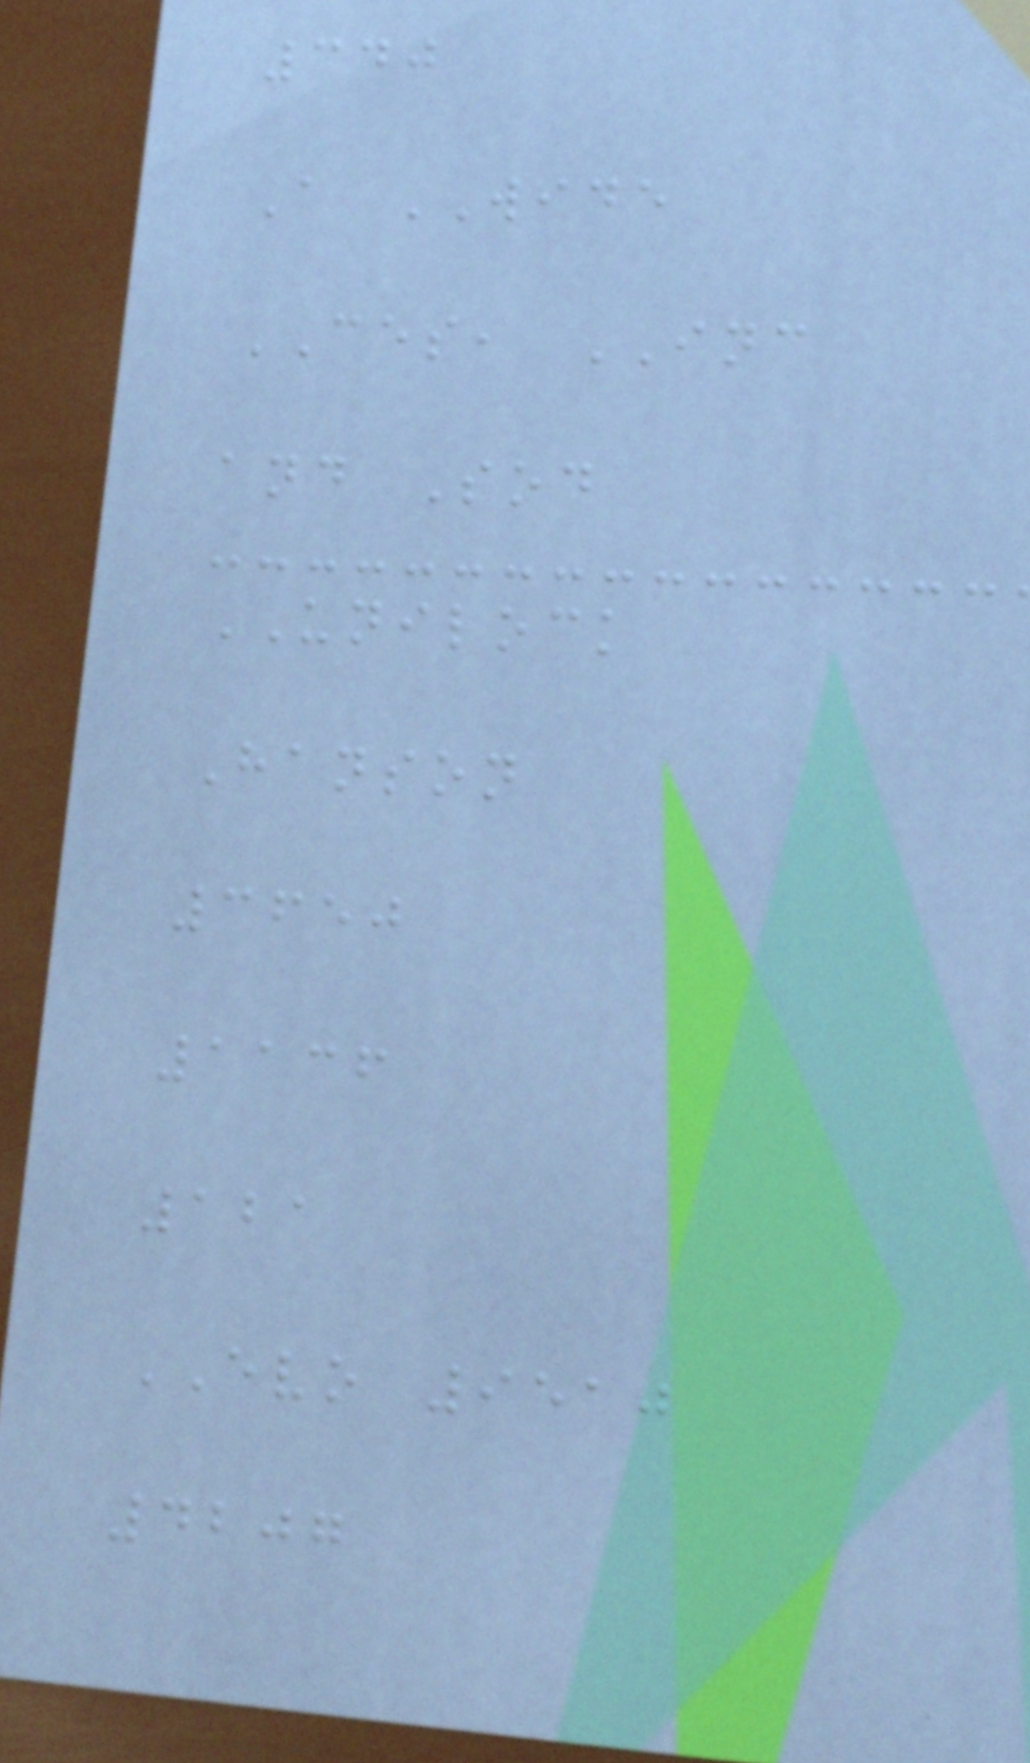340
A WIDE
CES, INC
and Sod
UNILOCK
Hanson
3650
1136
121
EVO 9510
4207
